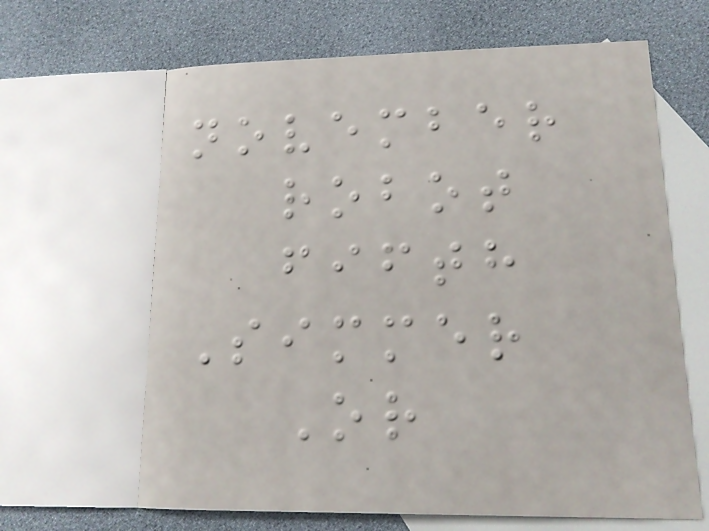november
robot
fifth
Simmer
Or
